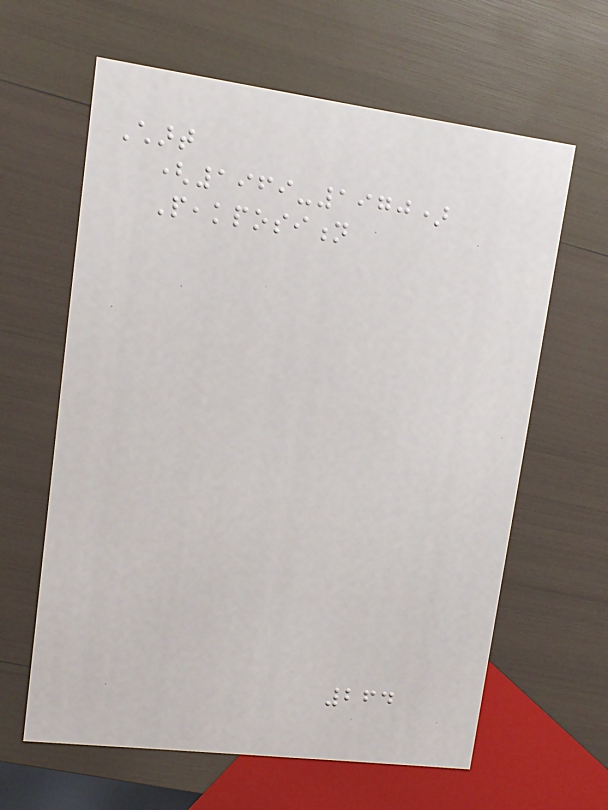Chart
(1969-1970)
Peakposition
264
